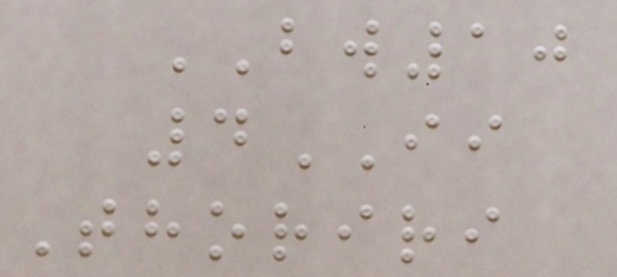BW10
4II
Thoriri
